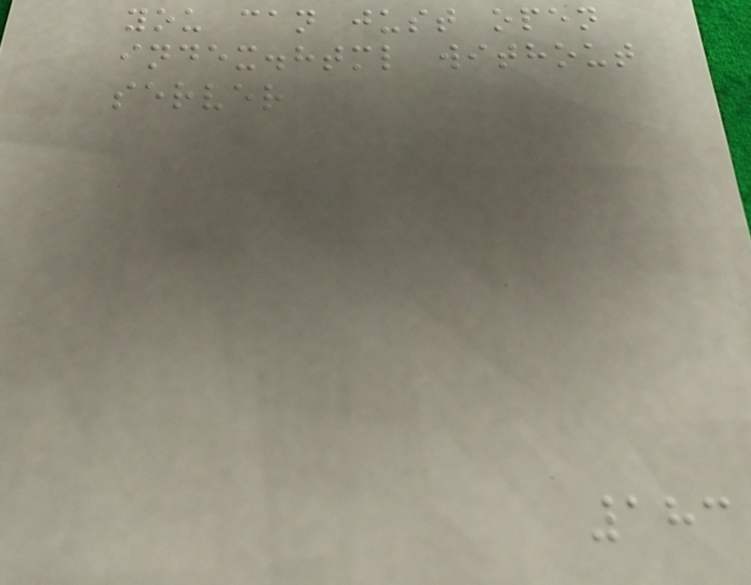you can just open
index.html without
server
183
